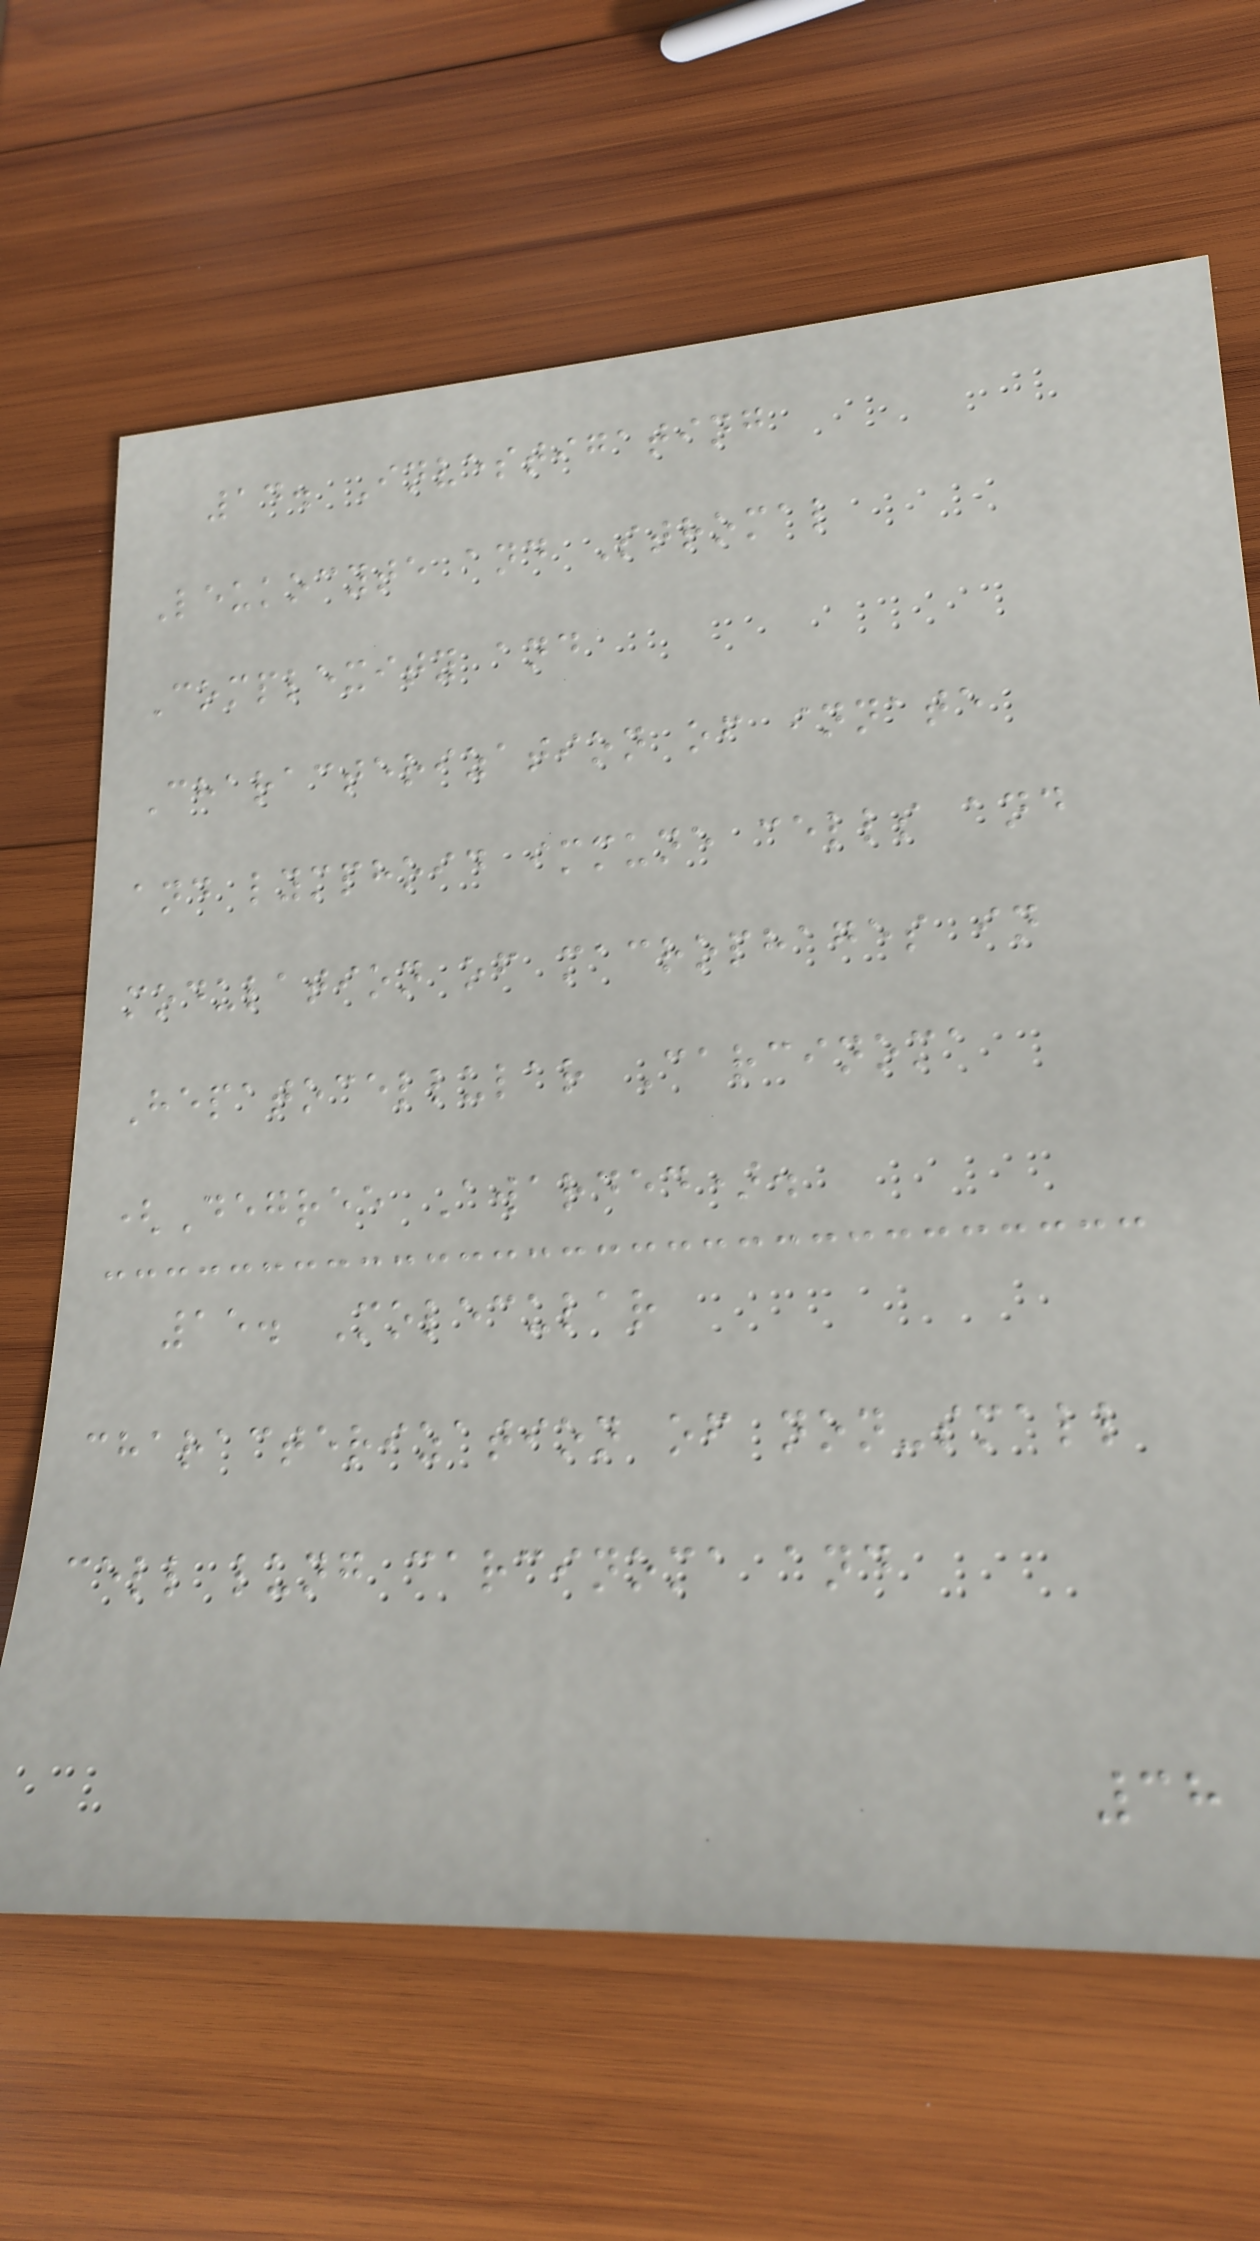14. Investigating
Leukocyte and Stromal
Complexity and
Characterization of innate
and lymphoid immune cells and
modulation of macrophages in
Hepatocellular Carcinoma
(Degree Awarded).
15. Molecular
characterization of non-small
cell lung carcinoma and
38
